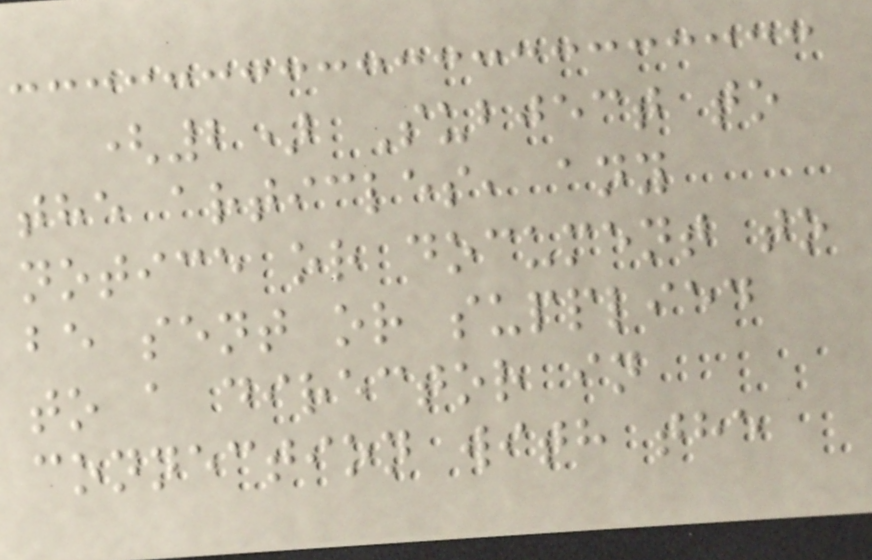(2) Subject to
the articles, any
notice or document to
be sent or supplied
to a director in
connection with the
